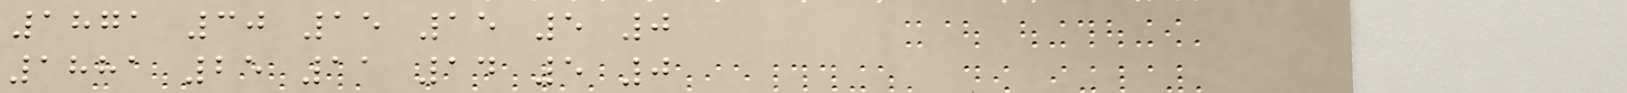1871 30 15 15 5 0
1881 25 11 14 5 0
